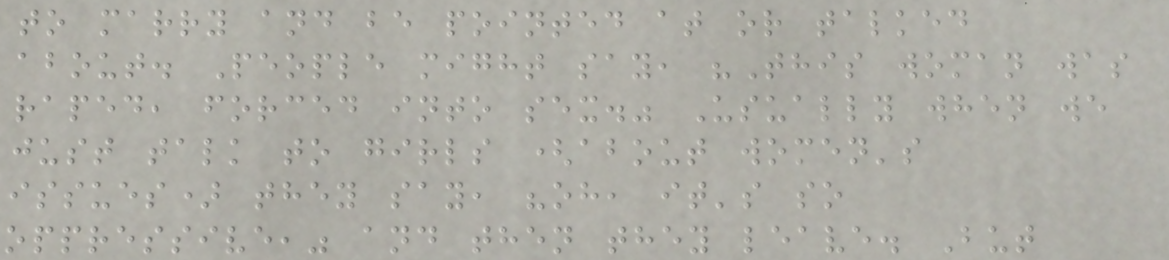to marry and be pointed at or talked
about. People might say, "This woman was
raped, forced into sex." Usually when we
just talk to girls (about women's
issues) they say, "oh, it's so
oppressive," and then they leave. But
